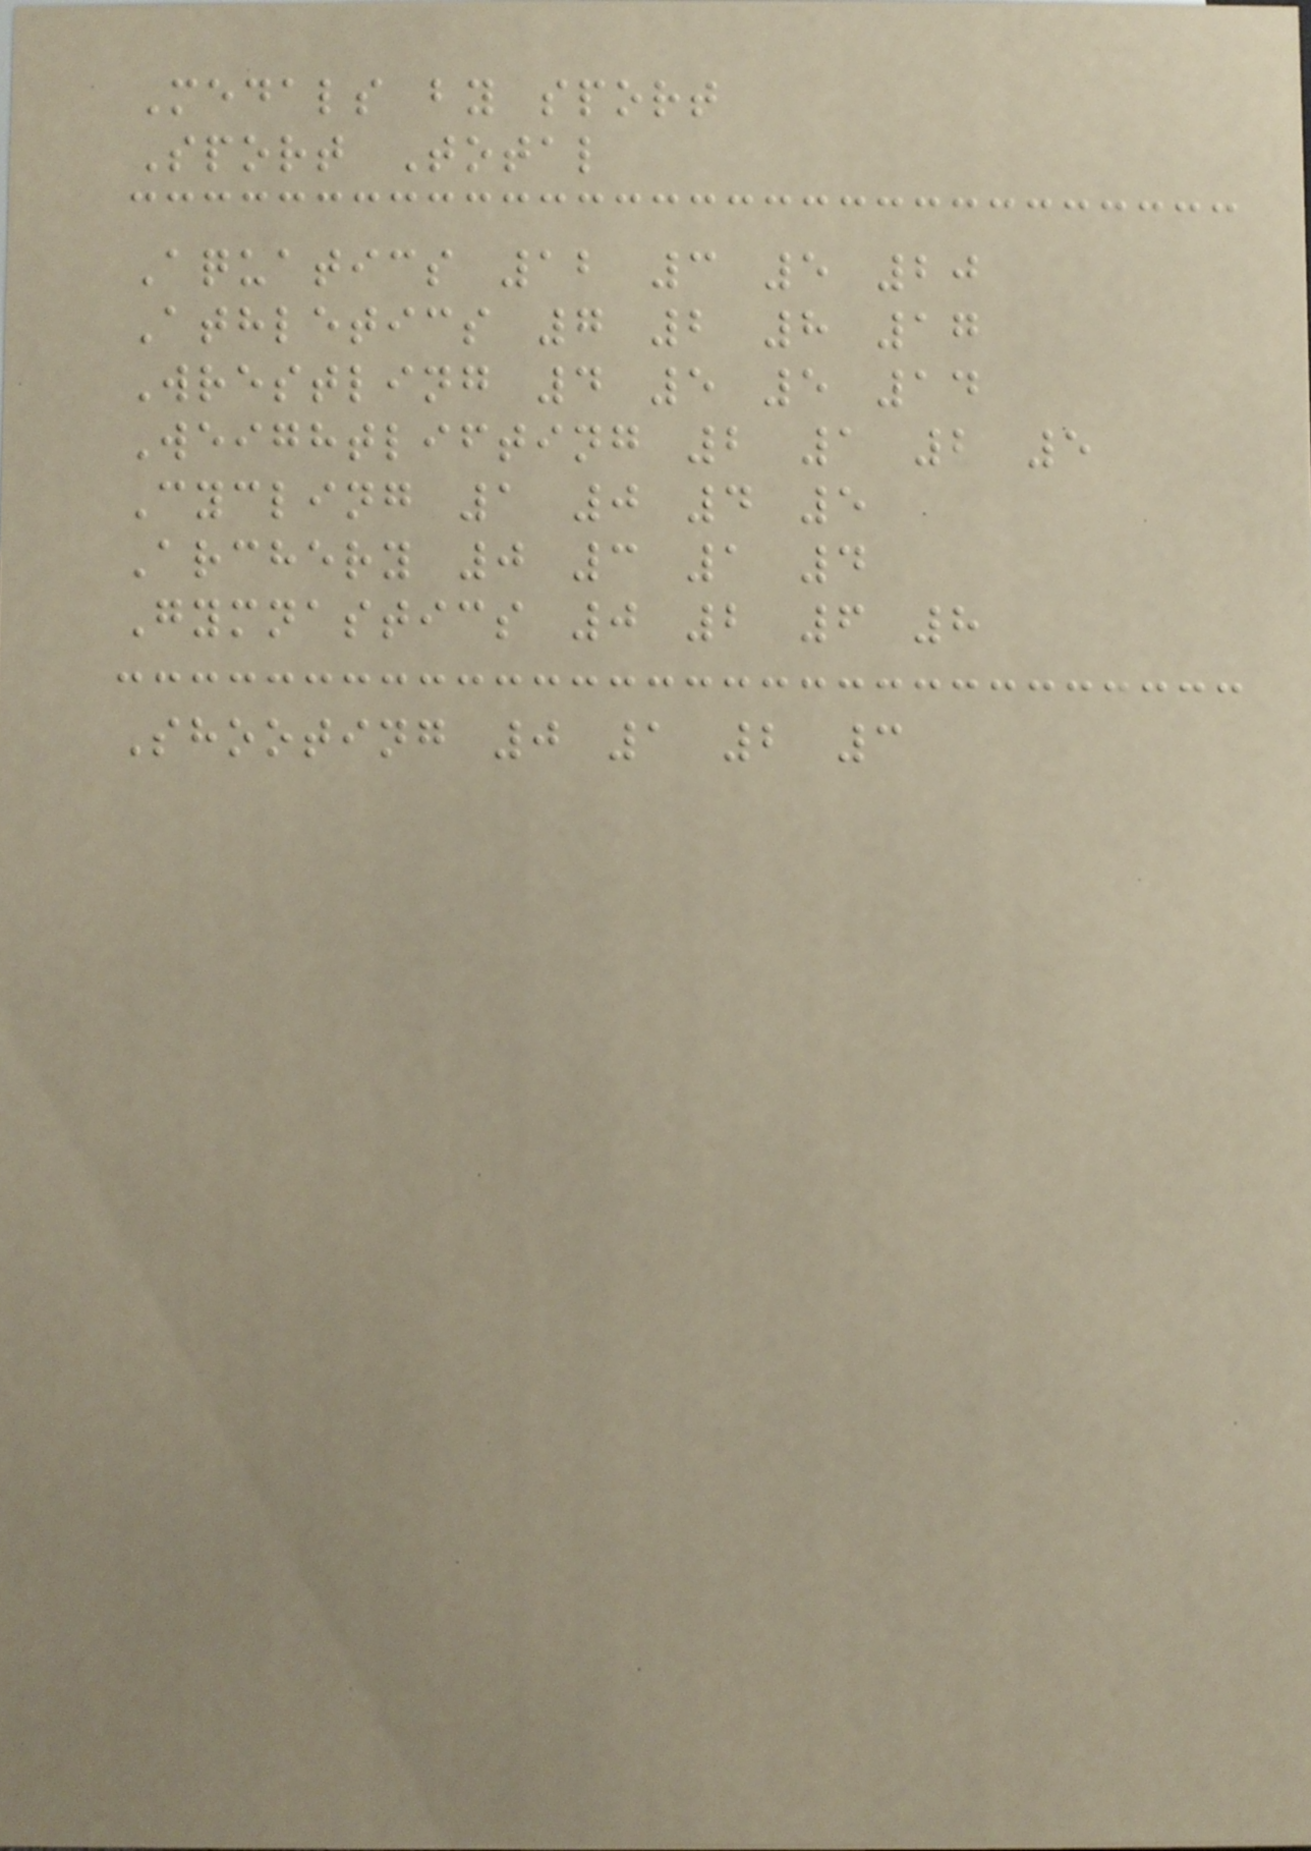Medals by sport
Sport Total
Aquatics 12 3 5 20
Athletics 7 2 8 17
Wrestling 4 5 5 14
Weightlifting 2 1 2 5
Cycling 1 0 4 5
Archery 0 3 1 4
Gymnastics 0 2 6 8
Shooting 0 1 2 3
